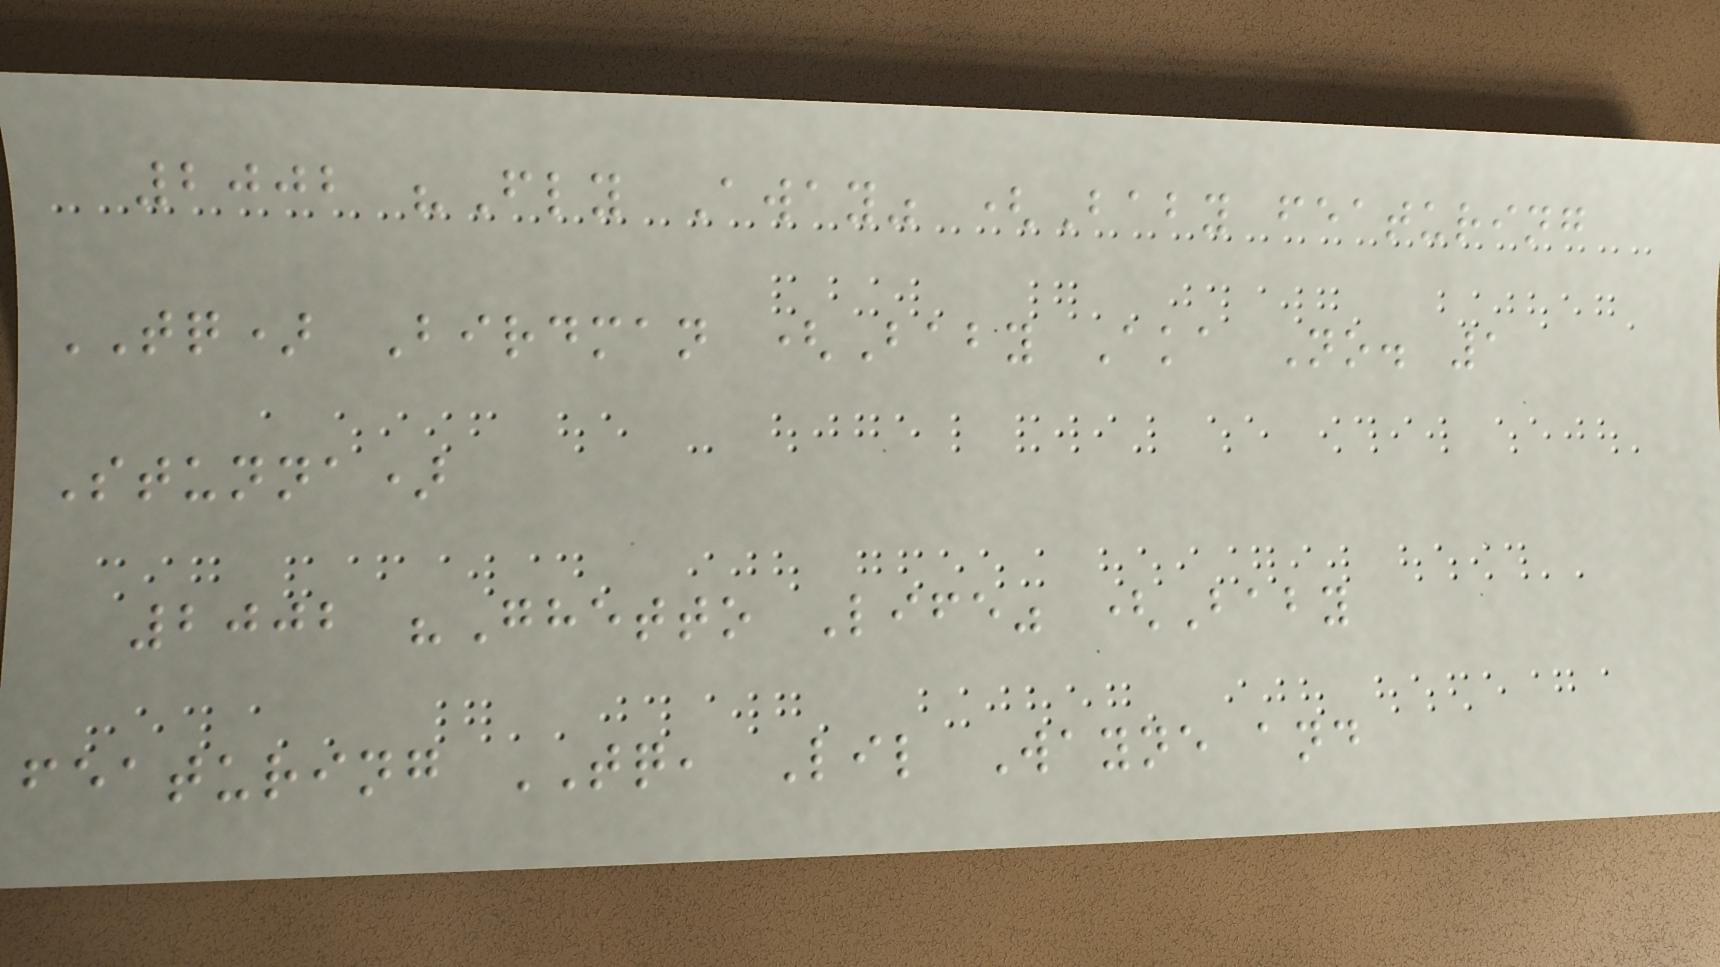2002 "Fly Away" (Baby featuring
TQ) Birdman (Baby Aka No. 1
Stunna)
2002 "Ghetto Life" (Baby
featuring TQ, Lil Wayne and
